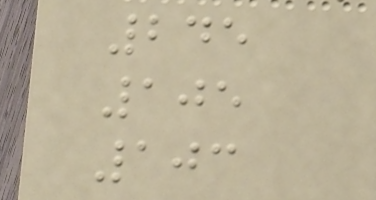245
105
103
